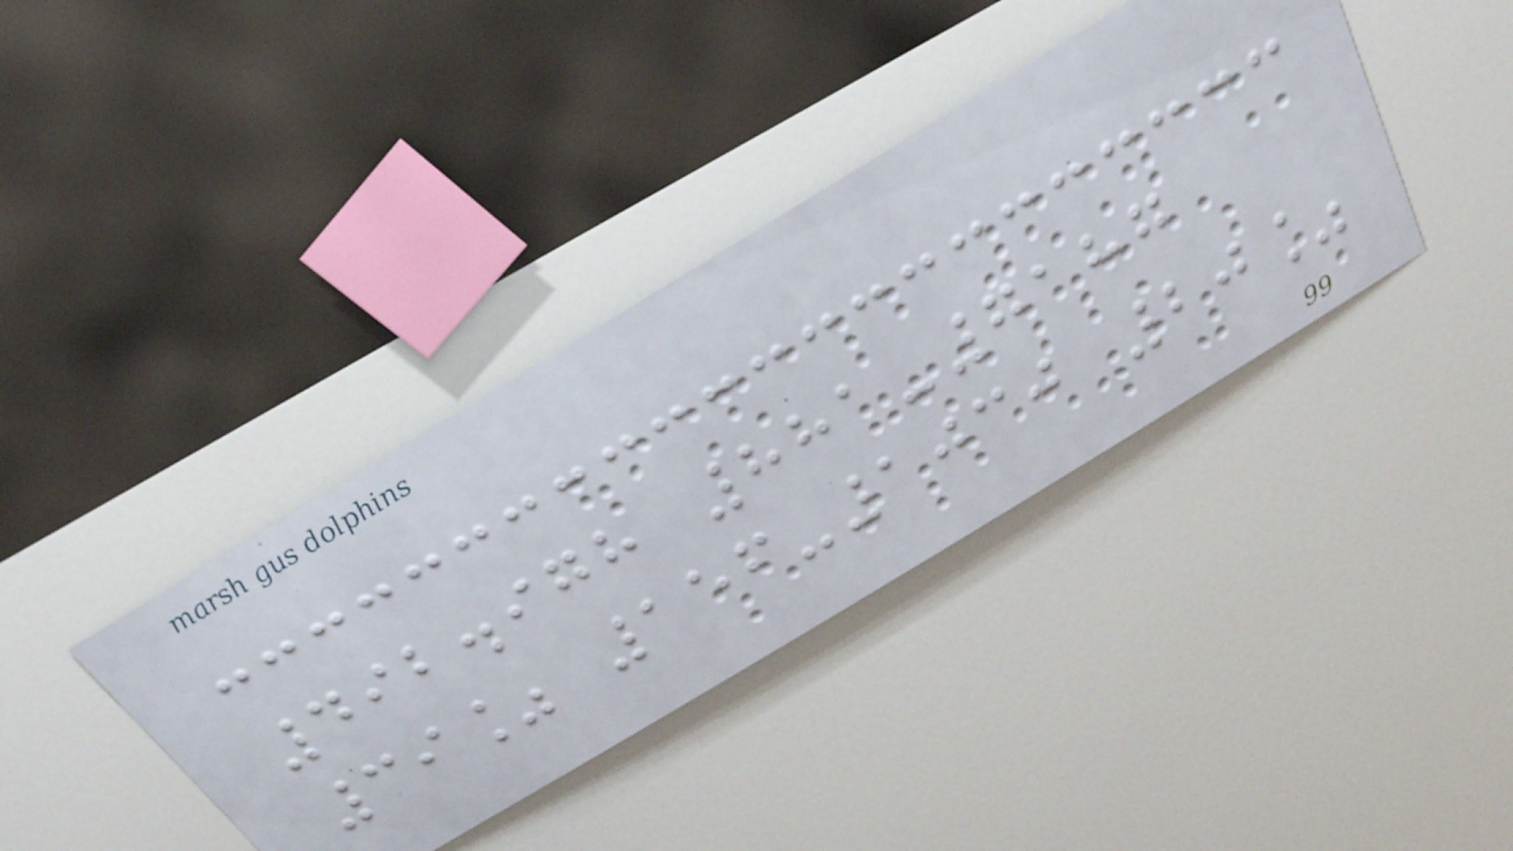492.978 881-7187
39% 156-1030 20%
